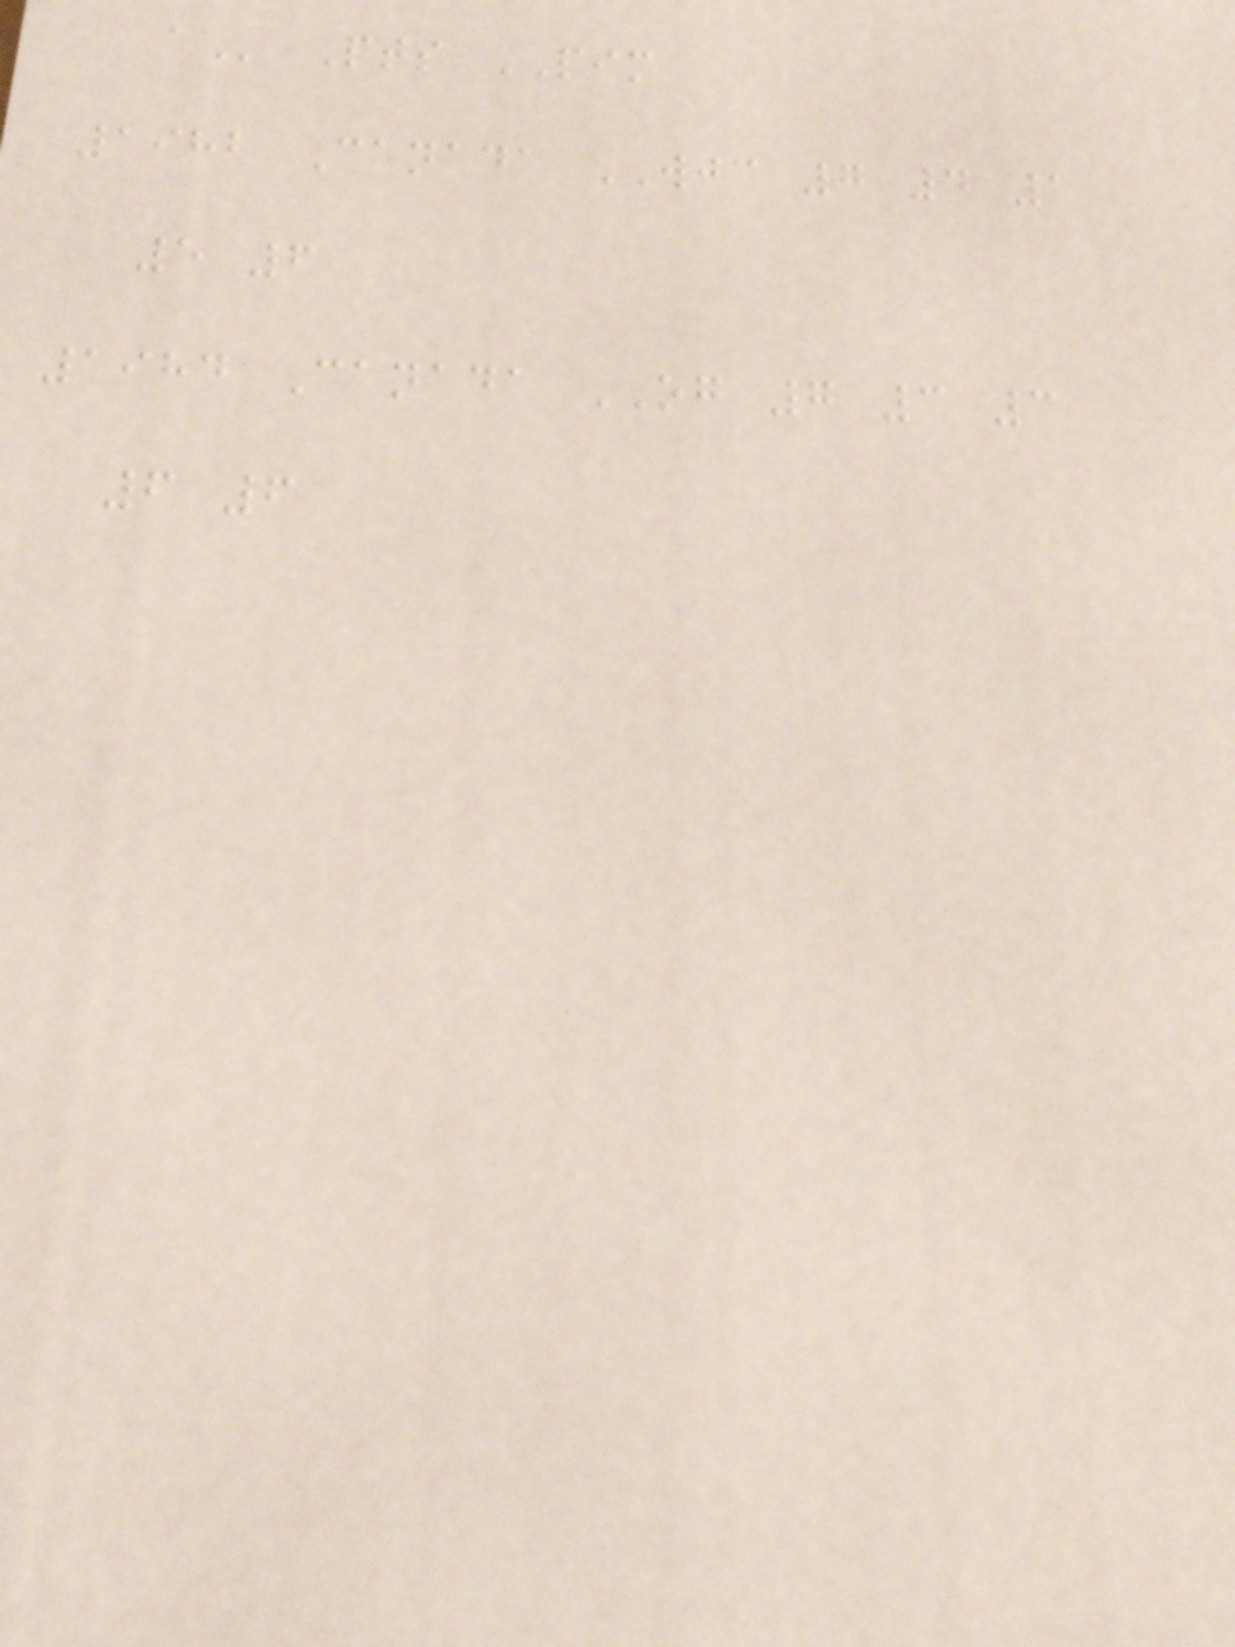Pts PIM
1982 Canada WJC 7 4 1
5 6
1984 Canada OG 7 3 3
6 6
